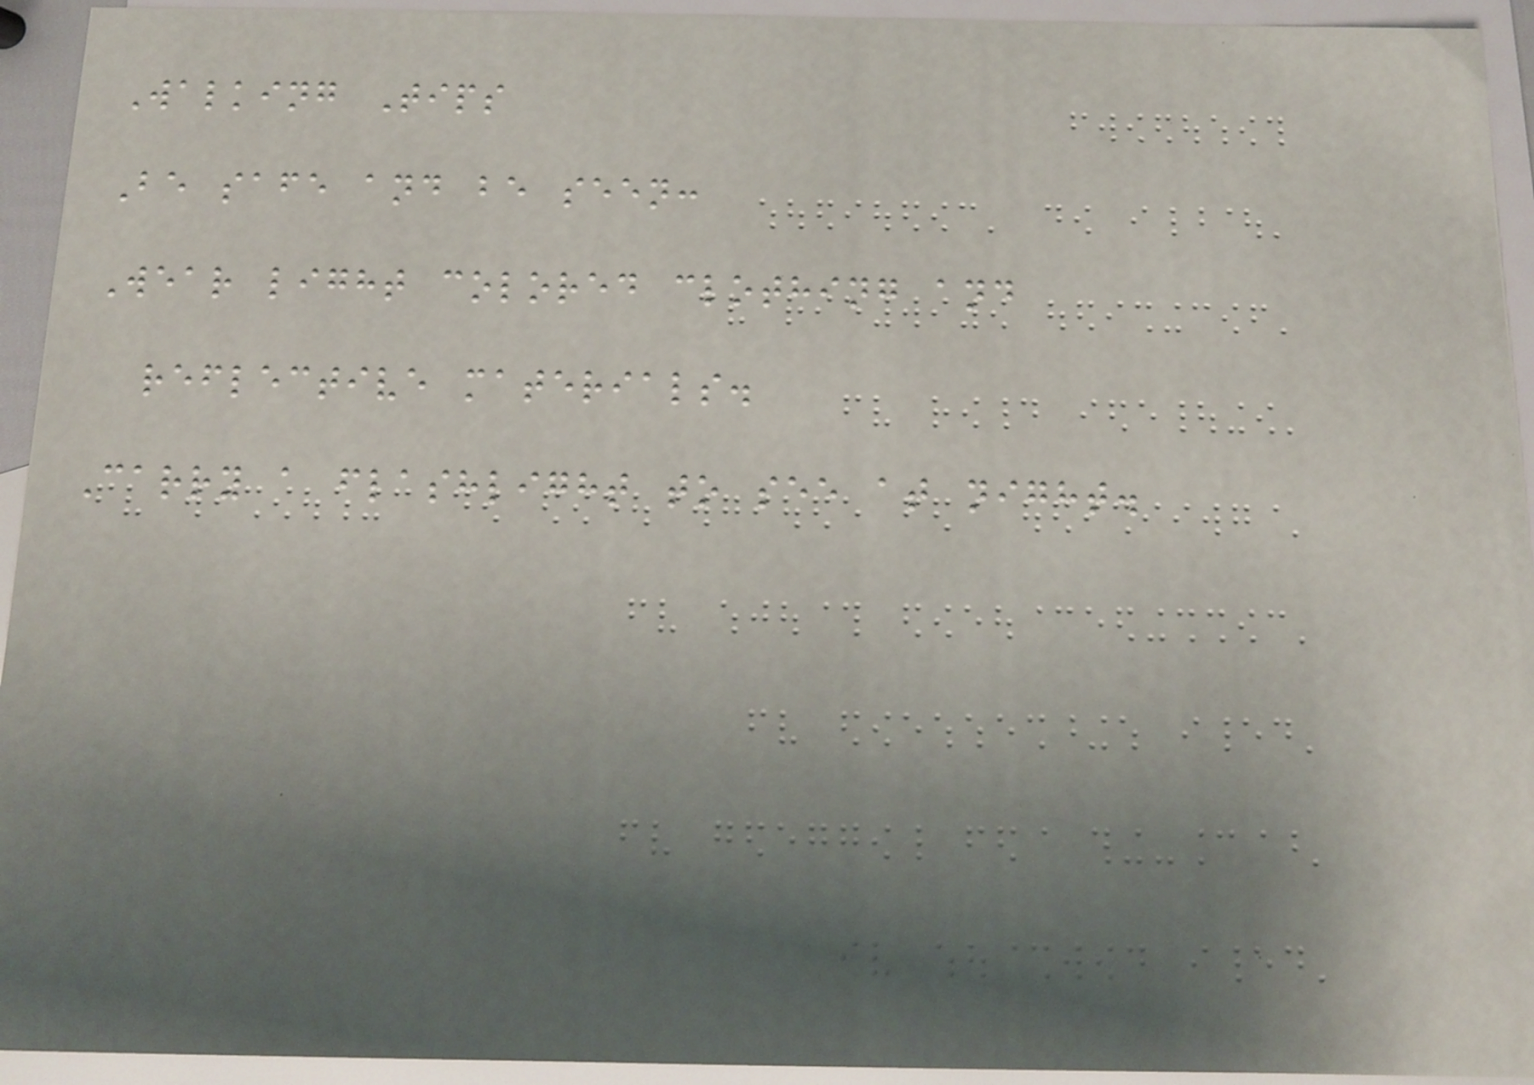Walking Tips
Be safe and be seen:
Wear light colored clothing and
reflective materials.
Carry a flashlight to see at night.
